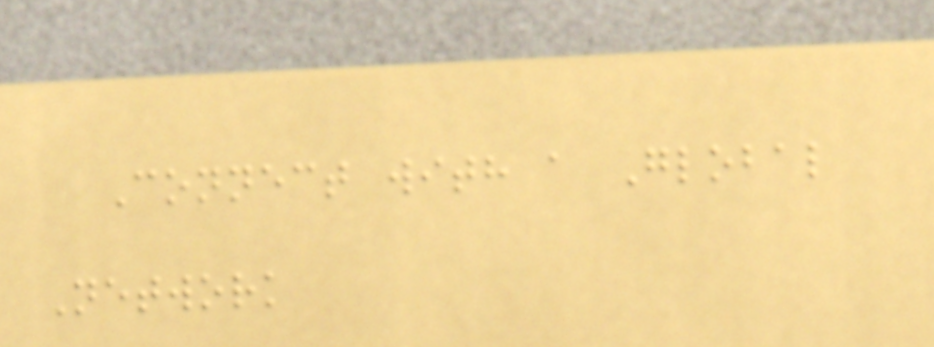Connect with a Global
Network
